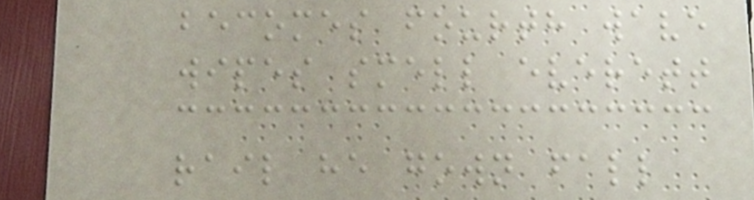becomes fourth wave
wipes smell everett
rail he gown fall
